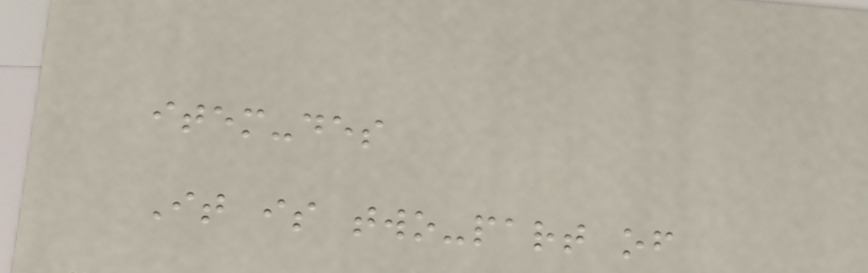item-des
It is two-part of
